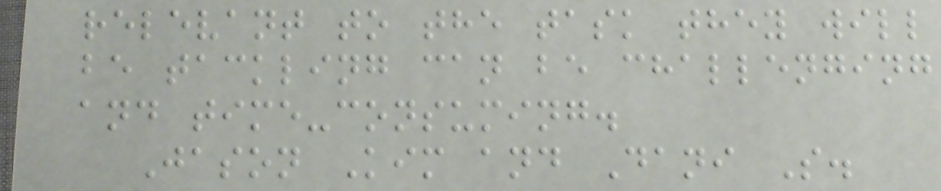relevant to the task they will
be tackling can be challenging
and time-consuming.
Jason Kim and Dani S.
